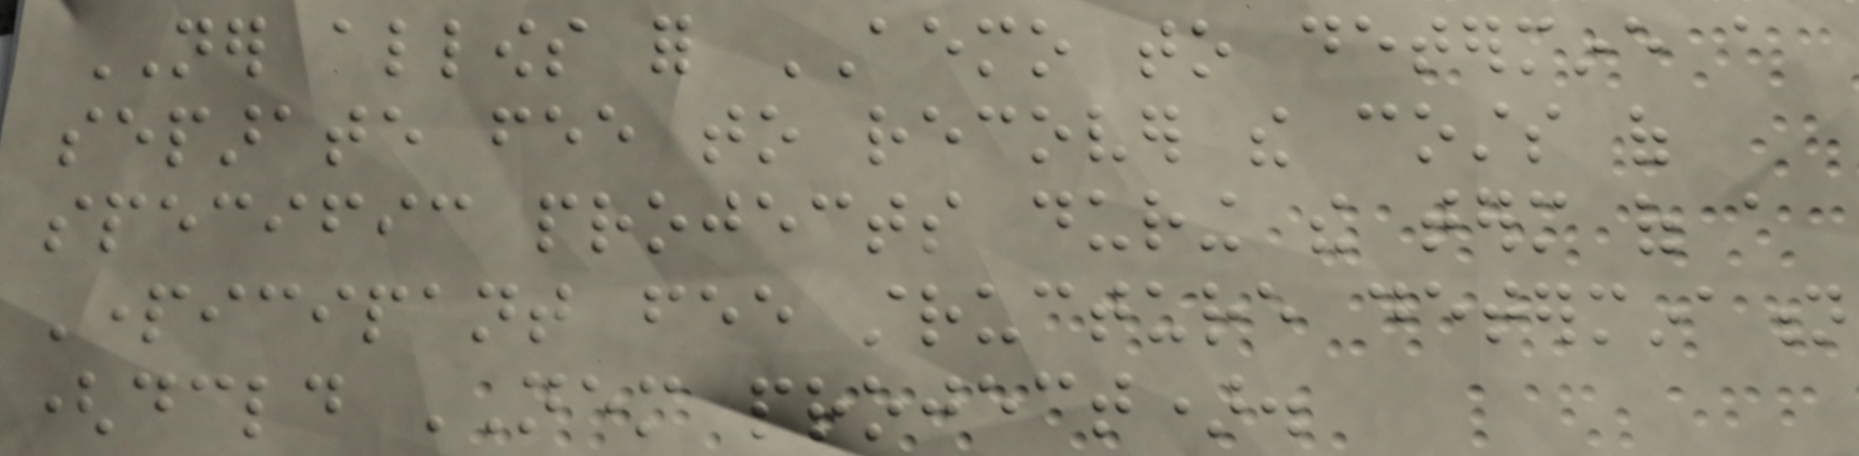NER allows for AEMO to determine a
separate fee to recover the costs of
specific projects during the term of a
Participant fee structure determination
(declared NEM project).
